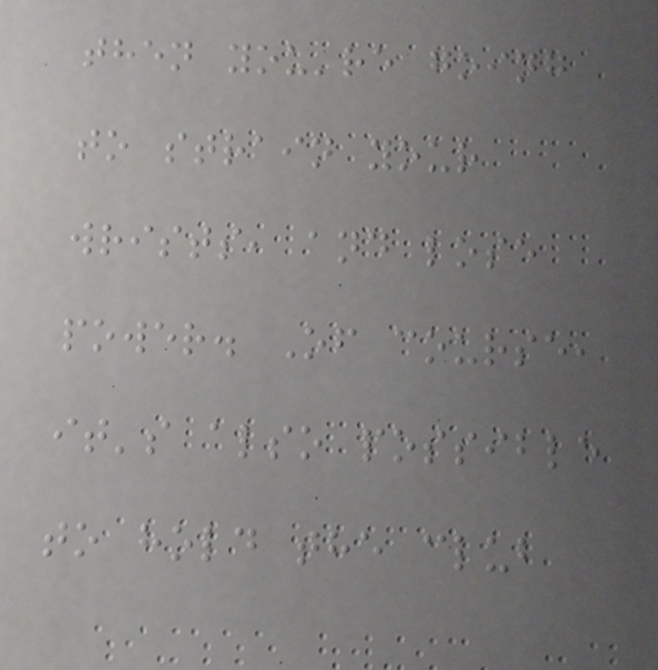then you're going
to strain your
wrists, and lose
power. Of course,
it's also possible
to hold the club
